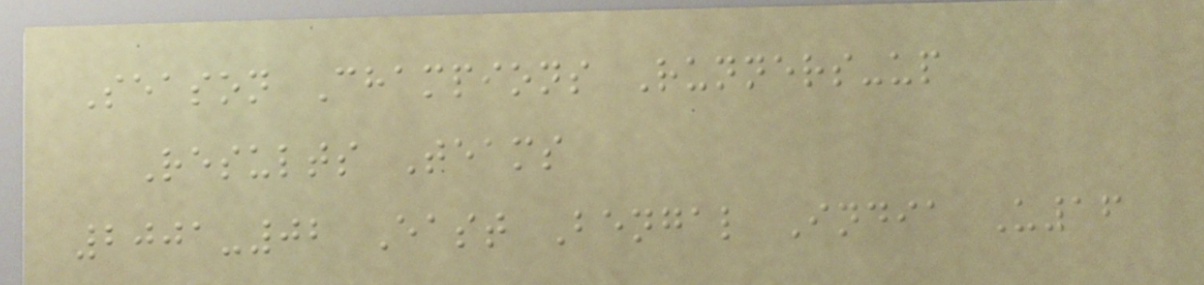Season Champions Runners-up
Results Teams
2001-02 East Bengal India U16
